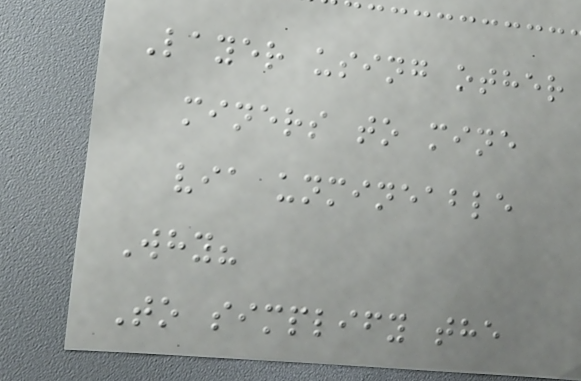Layer using other
miners to mine
via unmineable
Why?
To simplify the
